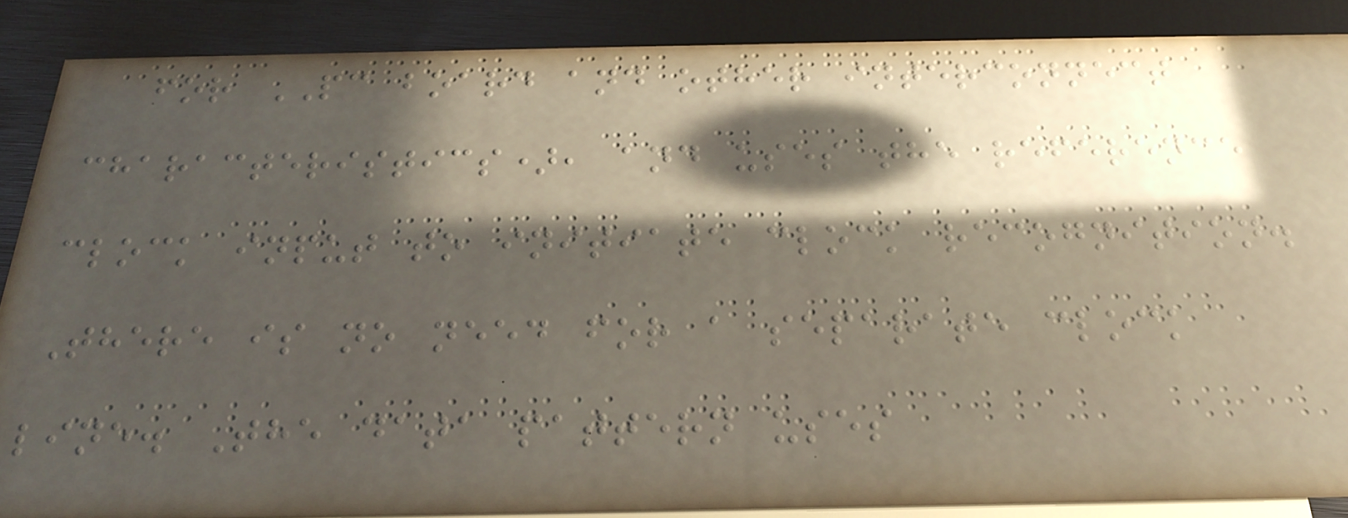for PC board and other interconnect
characteristics), and uses the reference
clock input to initiate clock recognition.
There is no need for a separate clock
line. The data pattern uses
